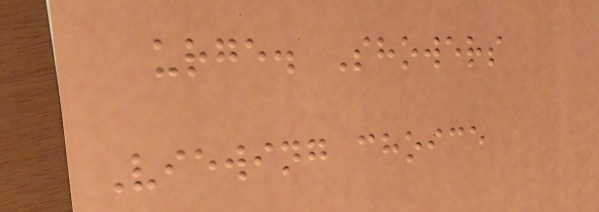urge. Showers
Viewing choice
